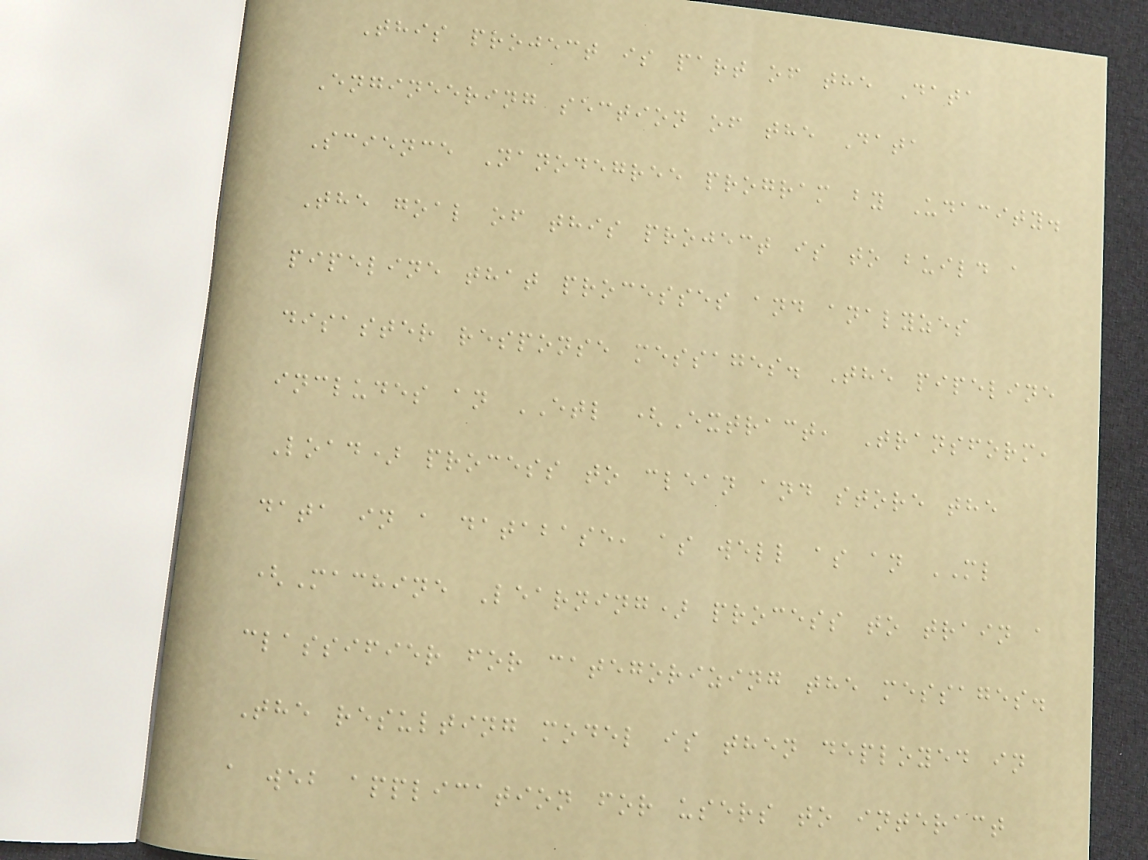This project is part of the Data
Engineering section of the Data
Science Nanodegree program by Udacity.
The goal of this project is to build a
pipeline that processes and analyzes
disaster response messages. The pipeline
includes an ETL (Extract, Transform,
Load) process to clean and store the
data in a database, as well as an ML
(Machine Learning) process to train a
classifier for categorizing the messages.
The resulting model is then deployed in
a web application for users to interact
